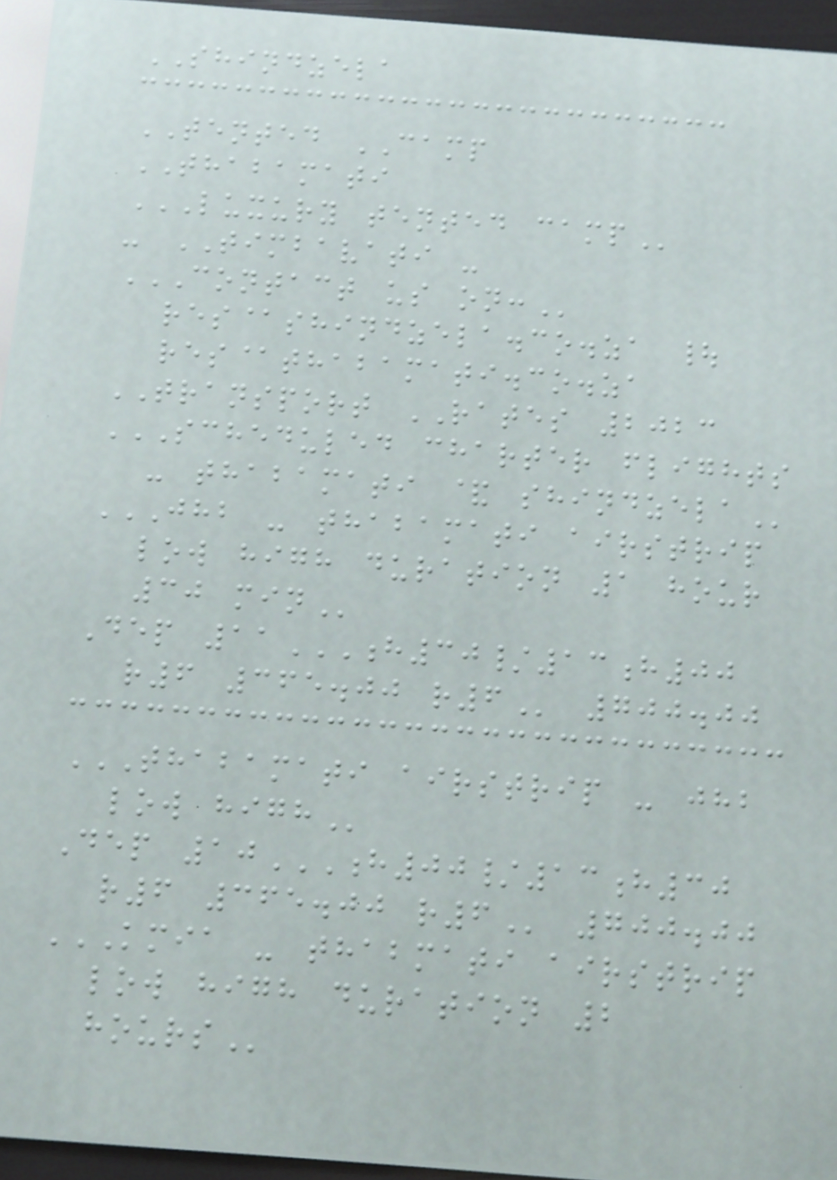SHINDZELA
TENTED CAMP
THABAMATI
LUXURY TENTED CAMP
- TIMBAVATI -
CONTACT US ON:
res@shindzela.co.za |
res@thabamati.co.za
TRANSPORT RATES 2023
SCHEDULED CHARTER FLIGHTS
- THABAMATI & SHINDZELA
JHB - THABAMATI AIRSTRIP
LOW HIGH DURATION 1 HOUR
30 MIN
Dep 11H30/13H00
R6 365.00 R6 700.00
THABAMATI AIRSTRIP - JHB
LOW HIGH
Dep 10H00/13H30
R6 365.00 R6 700.00
KMIA - THABMATI AIRSTRIP
LOW HIGH DURATION 2
HOURS
